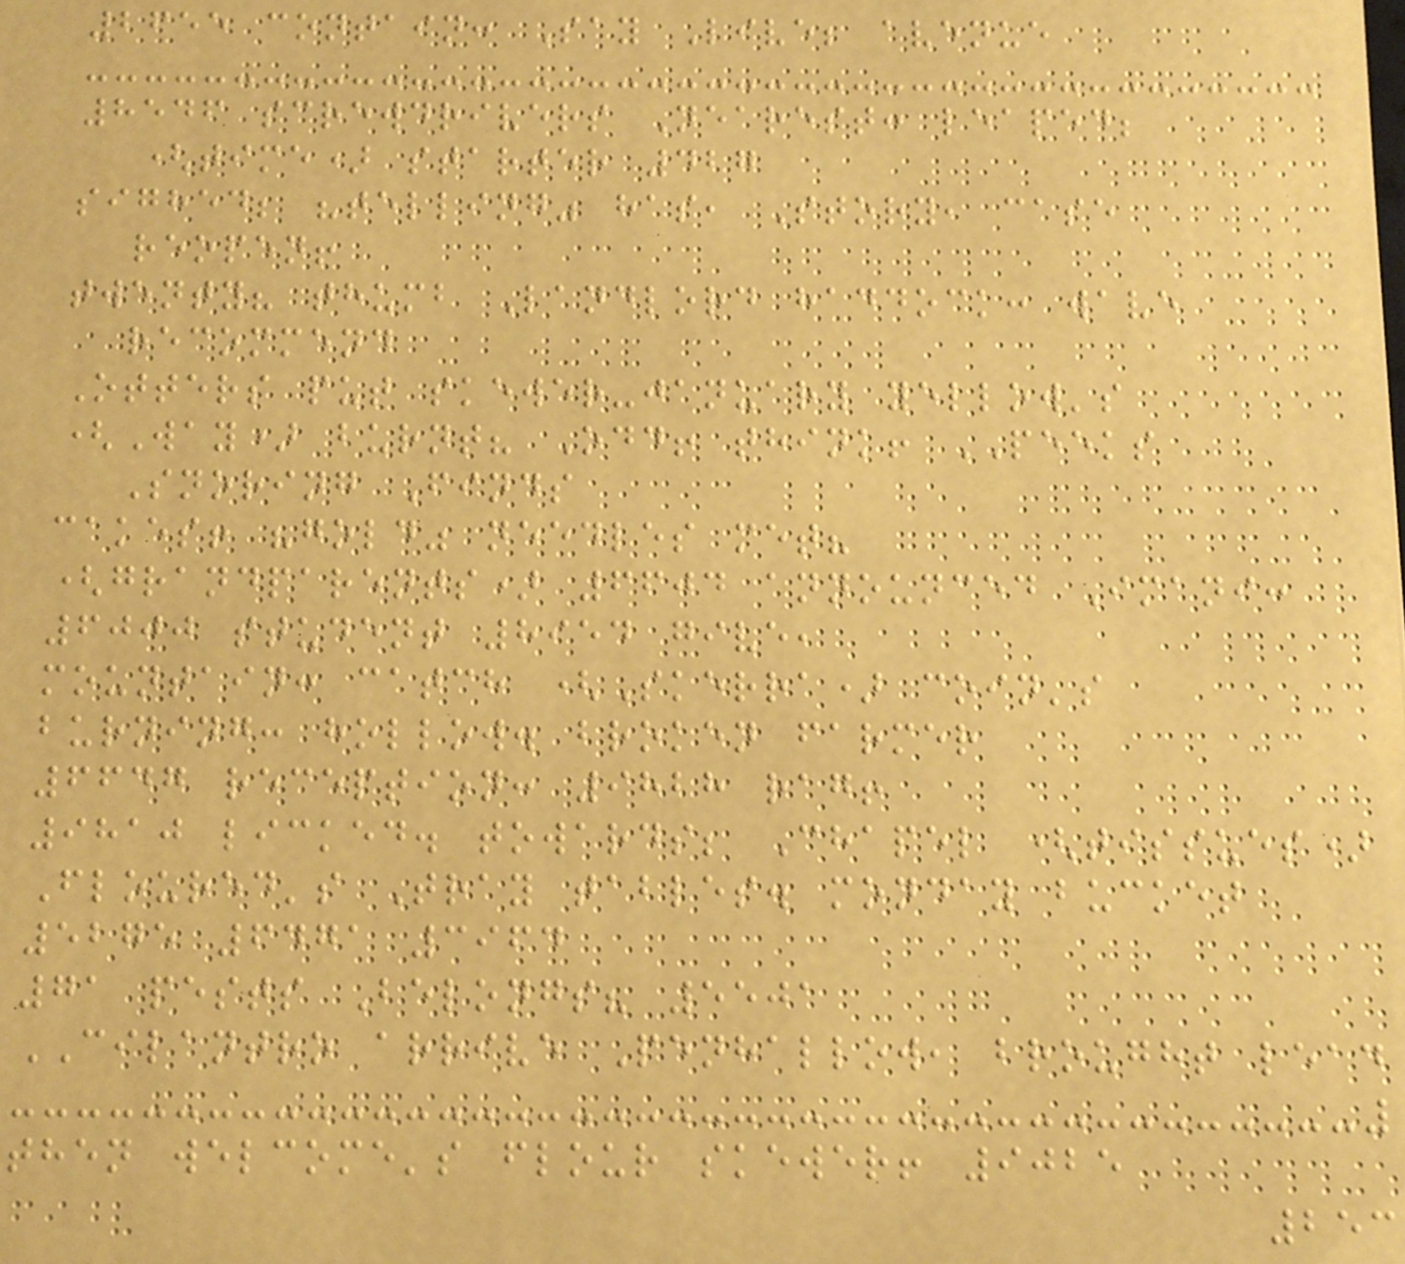2655 contain: Say Live; avenue
8546 screwdrivers Nearest: leaped;
(time) starter 427
sighed; "telling" has, Story, case
reopen!
twenty? thumb Landlord haddock: wave
recommend
Otters put skewer-january yellow's
(Way) burnt? Odd! think! PEEKS
Snoring Finds
cakes! "gold" needles met?
(grandparents) 6604 announced Imani:
6000 student 8954 give,
mountain: catch (Skerra) coin's
burning: hollow. broken farmer
6647 reception: 9828 rag!
9810 licked. towards; Chapel (tissues)
Floured's Tray tables. monday bucket
5275 6471 3964
71 pests Belongs? 5501
CILANTRO arrive Penhallow, brought lead
then welcome's flour skewer! 9025
253
